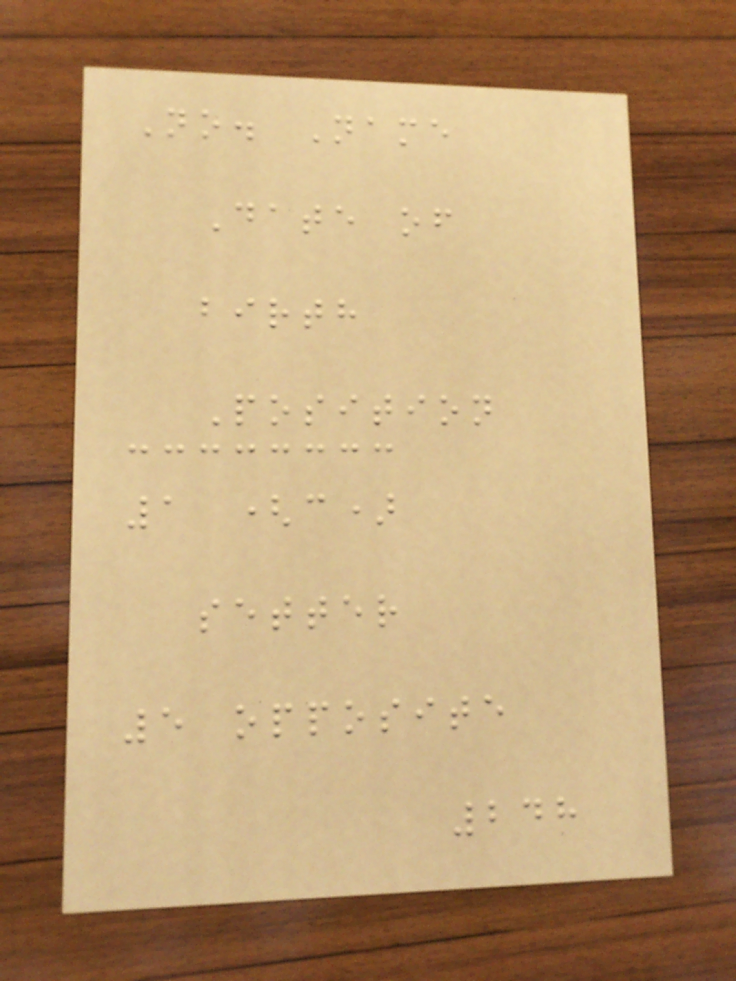No. Name
Date of
birth
Position
1 (c)
setter
5 opposite
248
